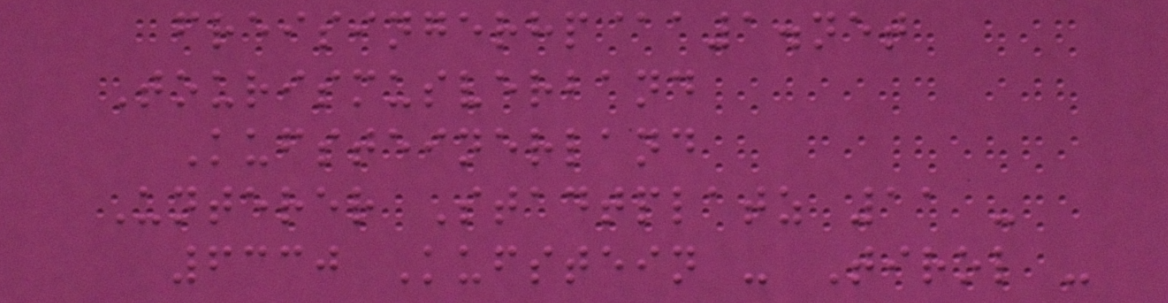freisingerhp@a1.net
Tourismusverband
Kufsteinerland
Unterer Stadtplatz 11 -
6330 Kufstein - Tirol -
